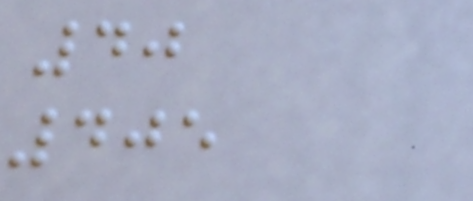40
405
